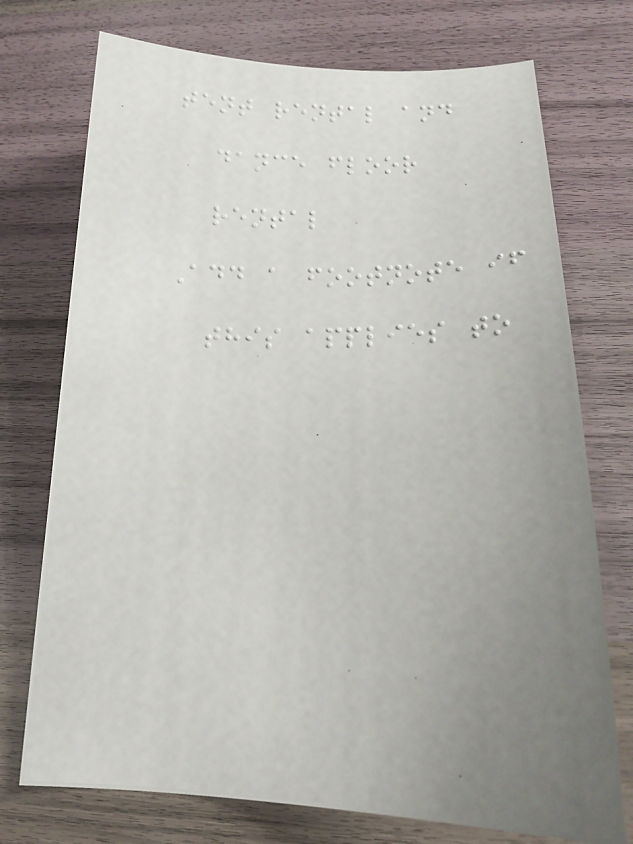tent rental and
dance floor
rental
Add a footnote if
this applies to
